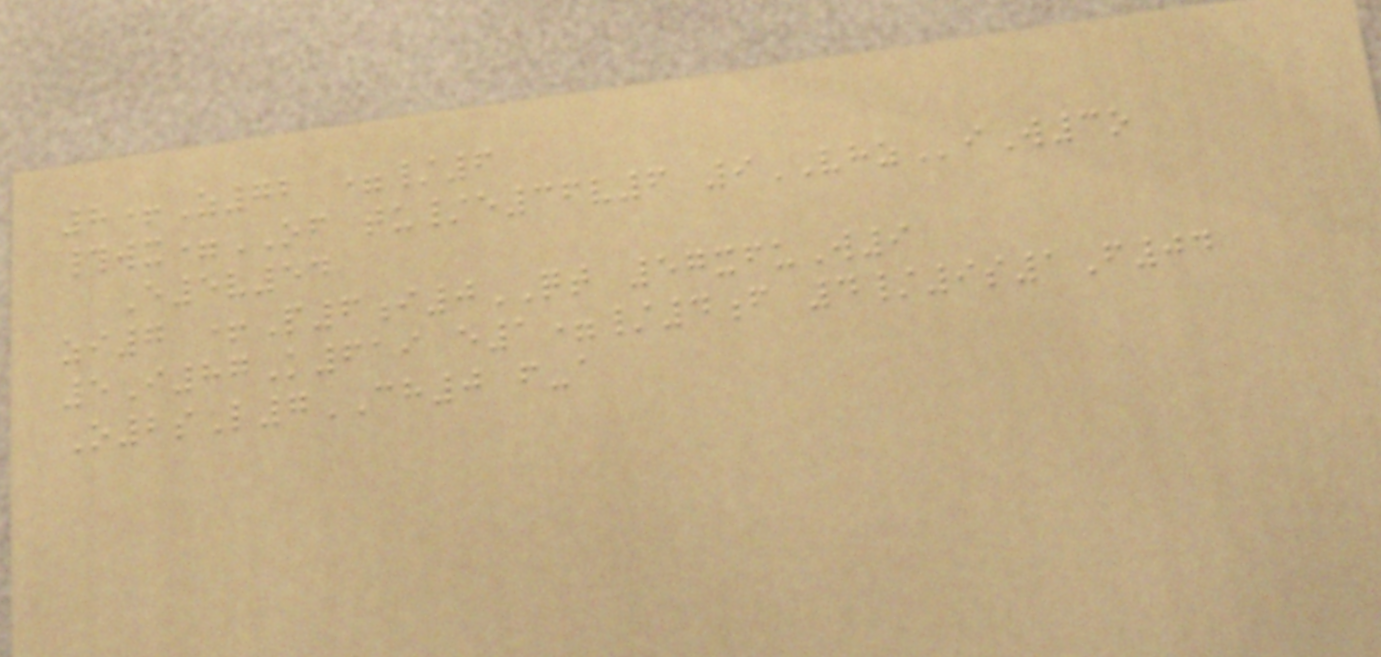8+Z72 =/6
#wx=OF tu/e36v6 9VHZiW3o
E5v54
zi7 +P6i0QT 57xfuW9
5I87K619 e1=/4f 4/9s1F04
O2sL7CH0 f-a
